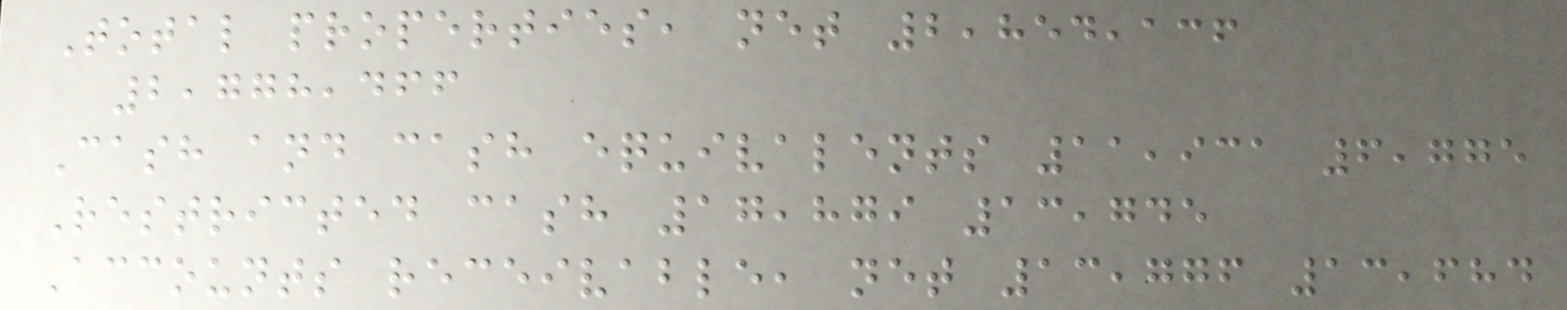Total properties, net 2,854,136
2,778,466
Cash and cash equivalents 11,931 6,775
Restricted cash 17,879 13,745
Accounts receivable, net 13,776 13,684
